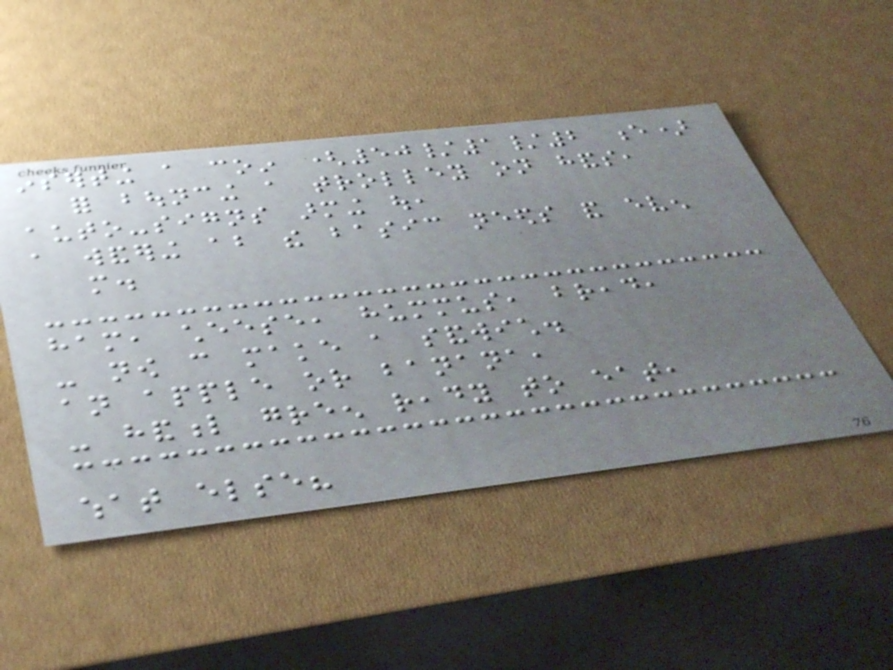inserting a coin (50/1/2 e)
for bouncing a trolley on hands,
auto-signs arming out,
a wandering about the basic needs and even
more.
ham, cheese, hummus, bread,
- now can make a sandwich.
an apple or banana,
- handful green ready to eat,
what else?
